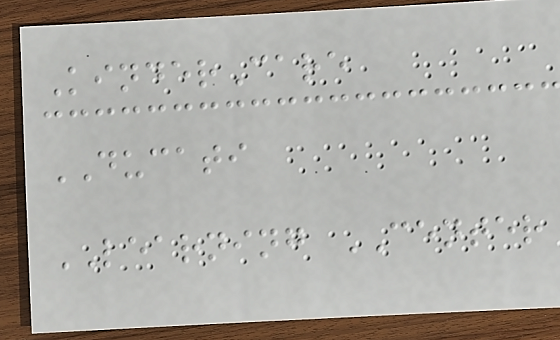KinderCare
DUCATI
LEARNING CENTER
